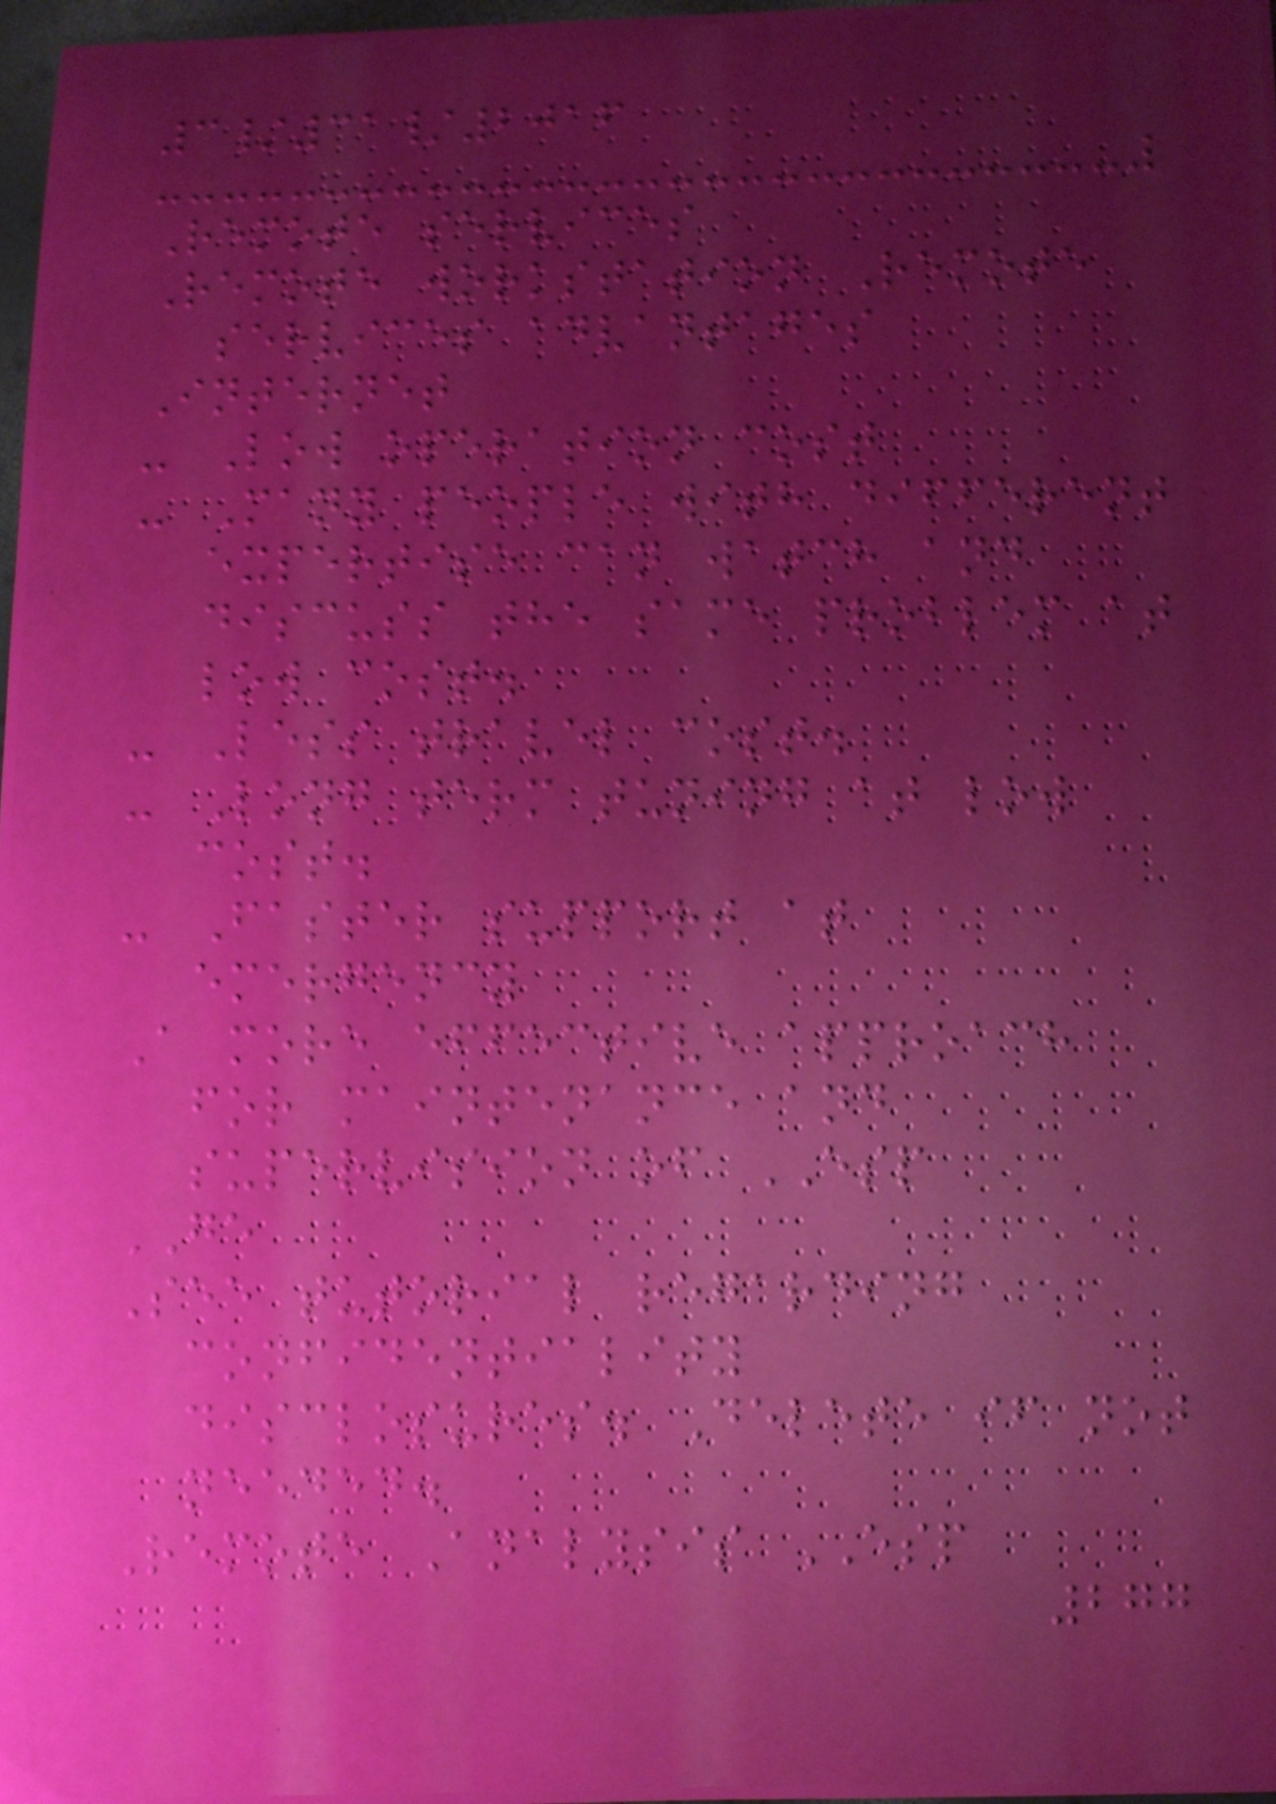3/31/2016
Remote services
Remote workstation Remote
services advantages
Internet
- Low operation cost
- Many people with different
expertise can watch and
discuss the same problem at
low cost.
- Less travel cost.
- Long term tuning at low
cost.
- Faster support at
emergency
A more effective approach
for maintenance and
supervision of ESP
GE
See tutorial regarding
confidentiality
disclosures. Delete if not
needed.
Remote Analysis ESP
277
